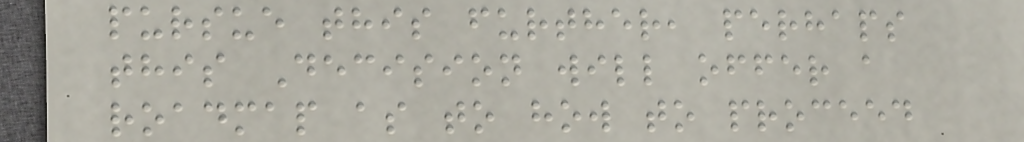pursue this further, perhaps
this Decision will offer a
roadmap as to how to proceed
